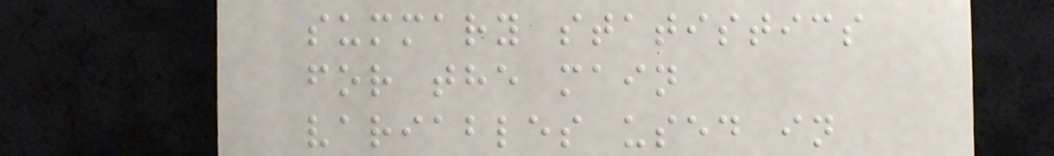summary statistics
for the main
variables used in
